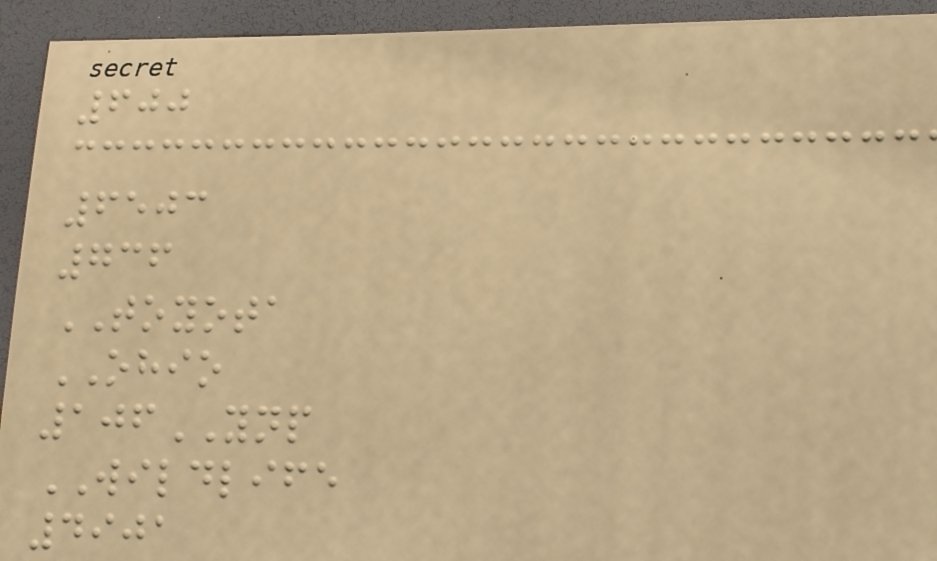600
6503
736
TOYOTA
OHIO
106YNP
WILDLIFE
4901
